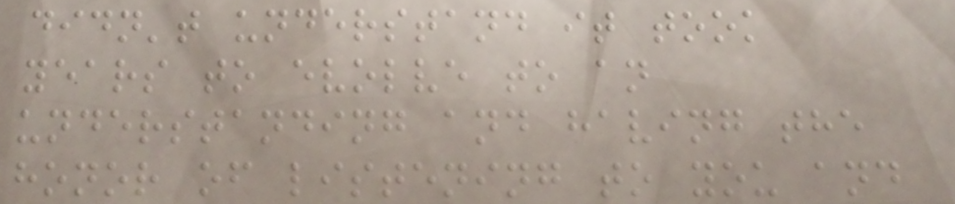didn't understand it took
years to evolve to an
understanding and having the
honor of listening to you and
